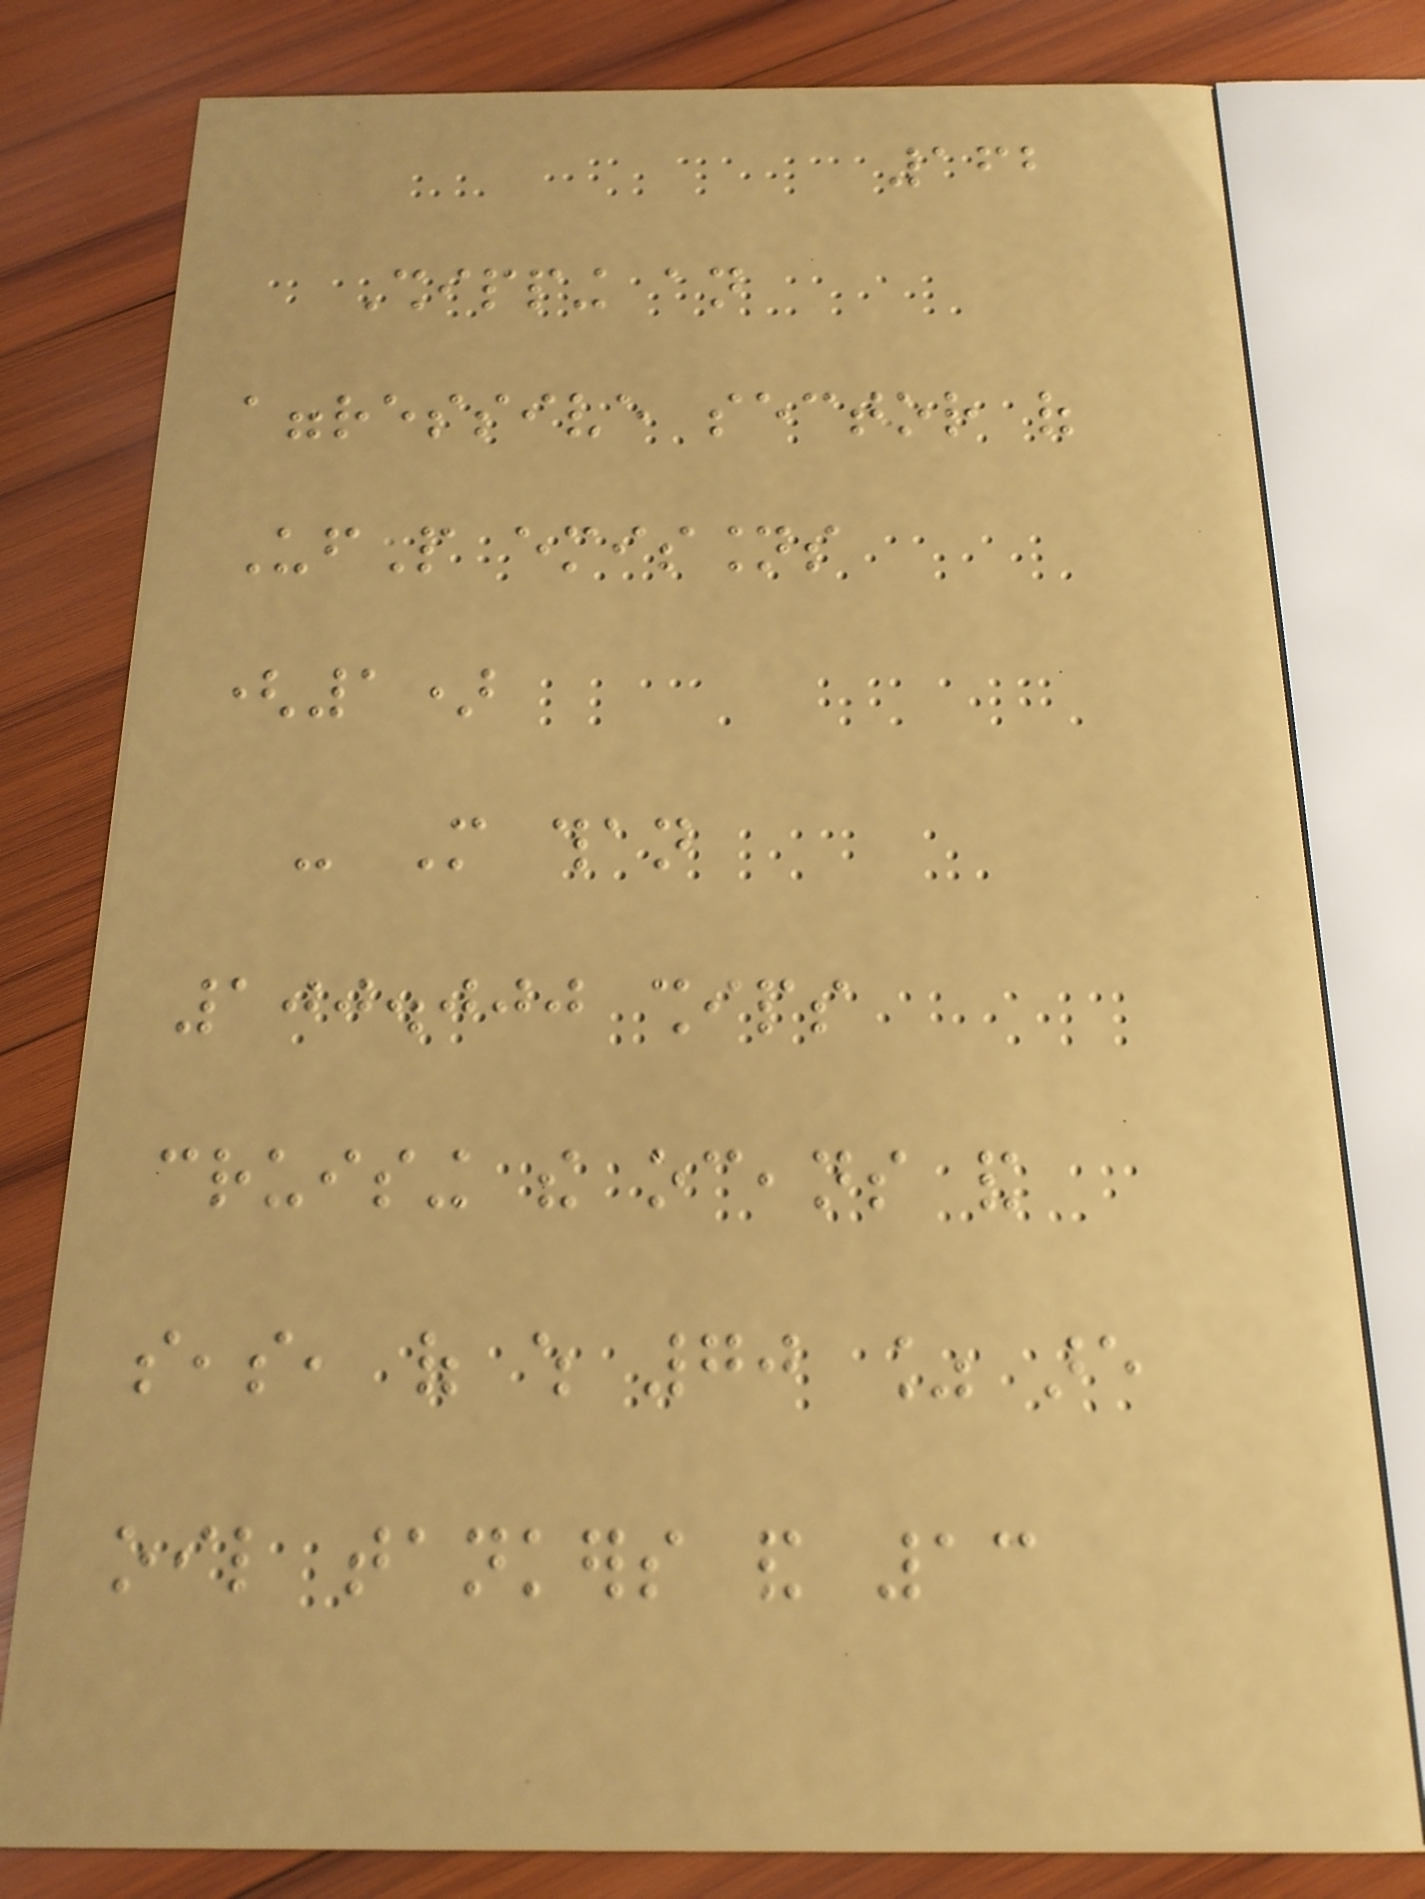162
Shipping an
aggressive sector of
UfP emissions
(1)
- More than
100.000 ships
cruising the oceans and
seas, of which 70 % are
oil tankers and 13
